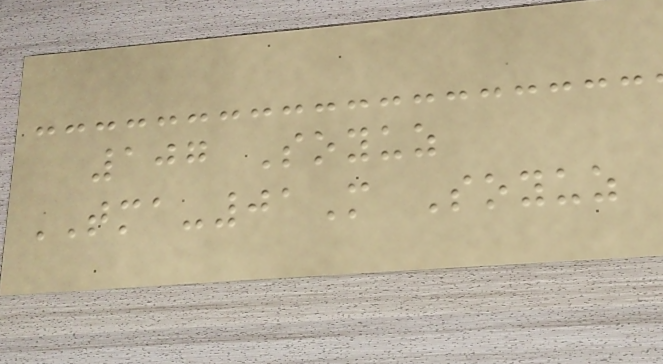107 Soyuz
TMA-01M Soyuz
